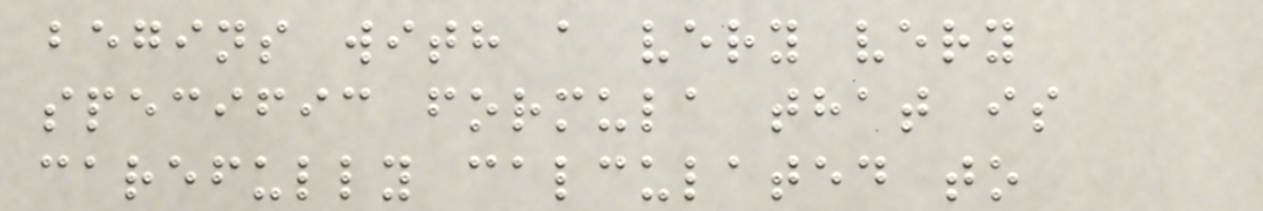begins with a very very
specific formula that is
carefully calculated to
